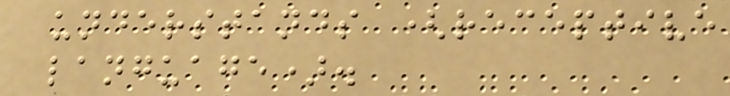understands (receptive
language).
